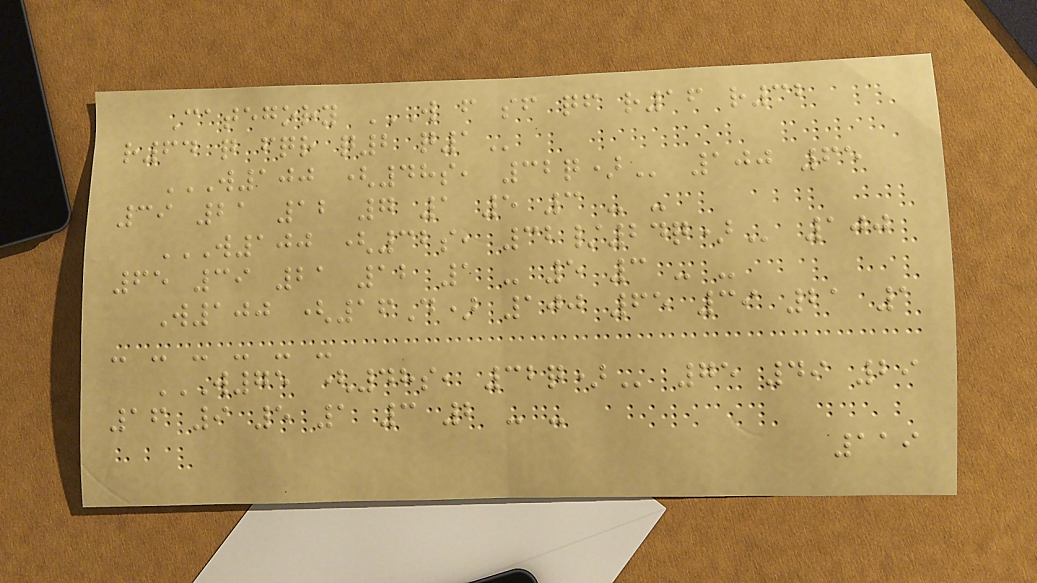Category W F SF QF R16 R32
R64 Q FQR Q2 Q1
W100 (48S, 32Q) 100 65
39 21 12 7 1 5 3 - -
W100 (32S, 32/24Q) 100
65 39 21 12 1 - 5 3 - -
W100 (16D) 100 65 39 21 1
- - - - - -
W75 (48S, 32Q) 75 49 29
16 9 5 1 3 2 - -
119
